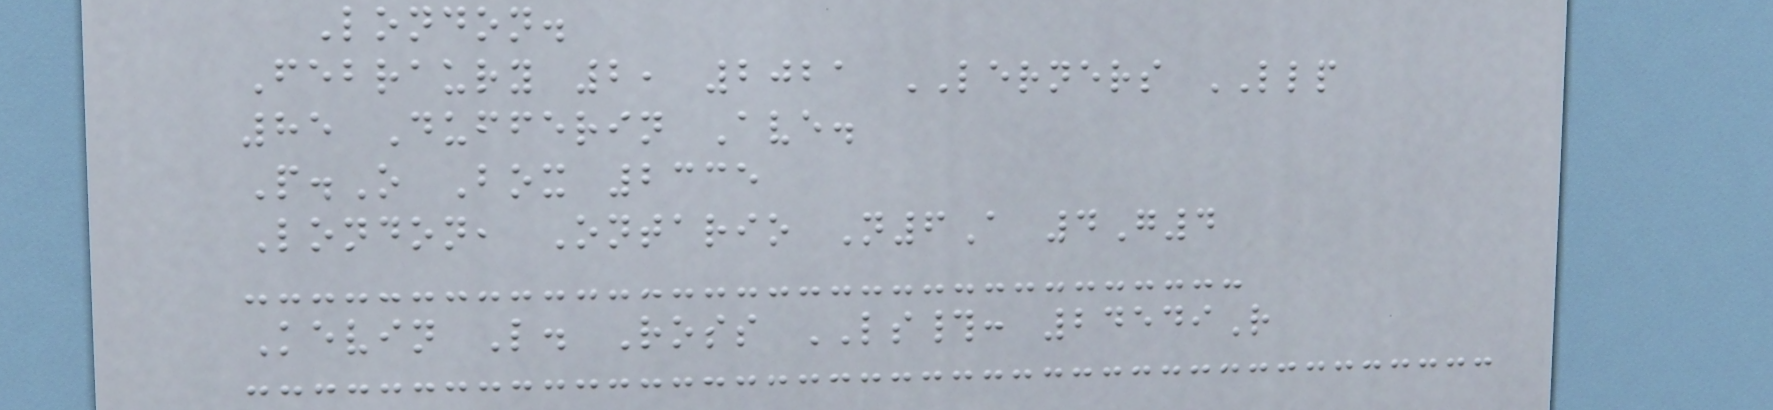London.
Febraury 2, 2021 LERNERS LLP
85 Dufferin Ave.
P.O Box 2335
London, Ontario N6A 4G4
Kevin L. Ross LS#: 24549R
